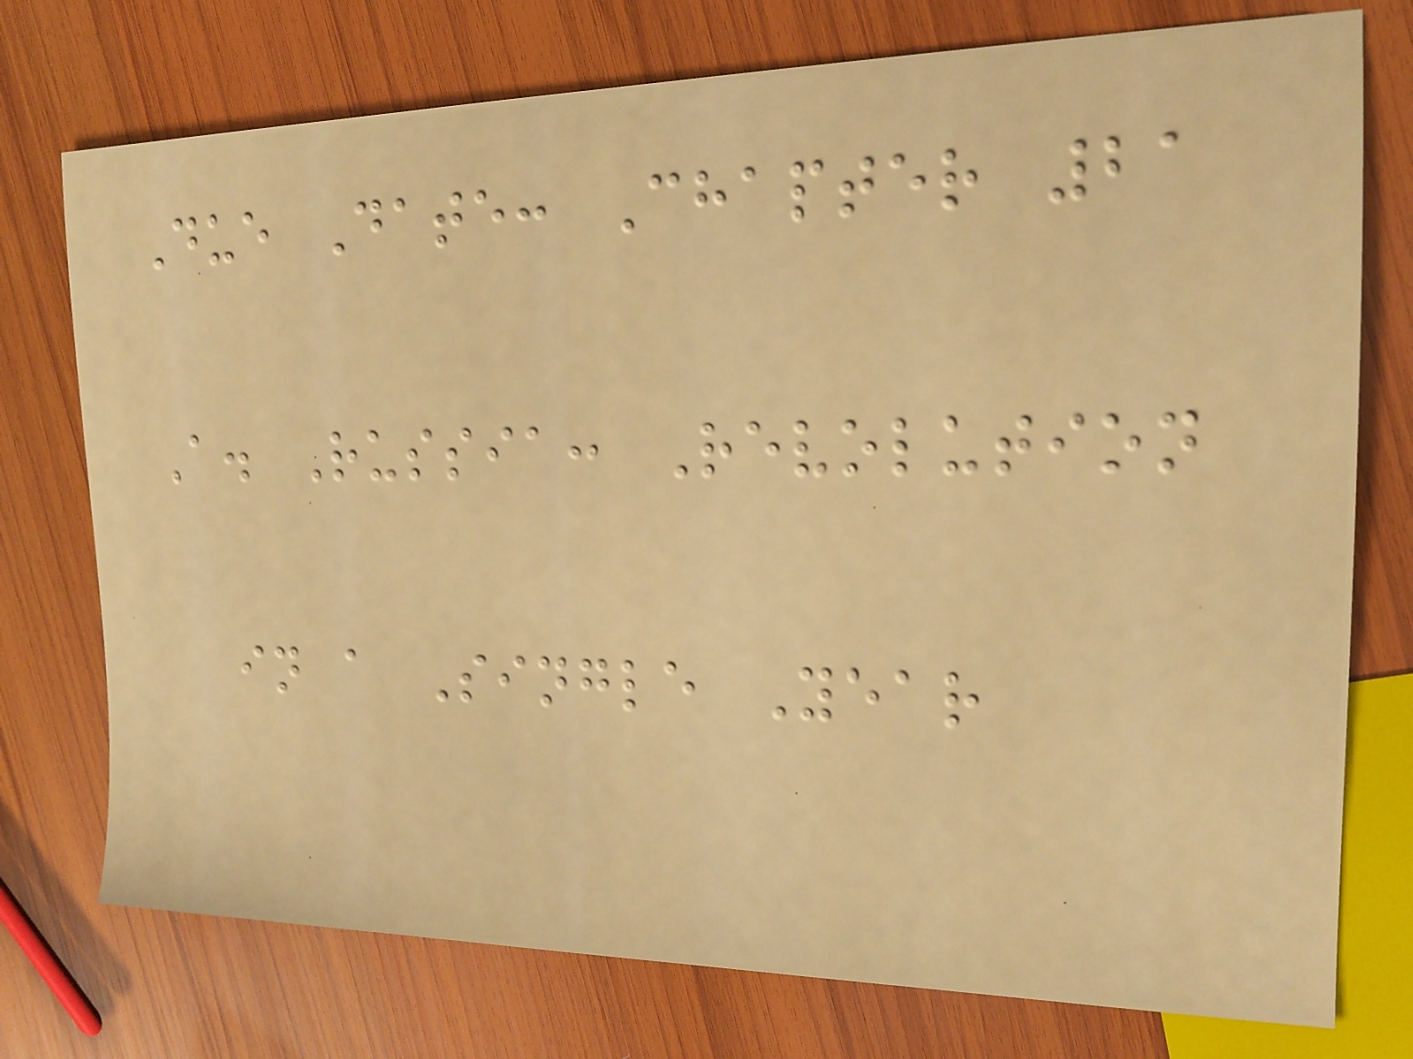Due Date: Chapter 21
A. Russia: Revolution
in a Single Year
